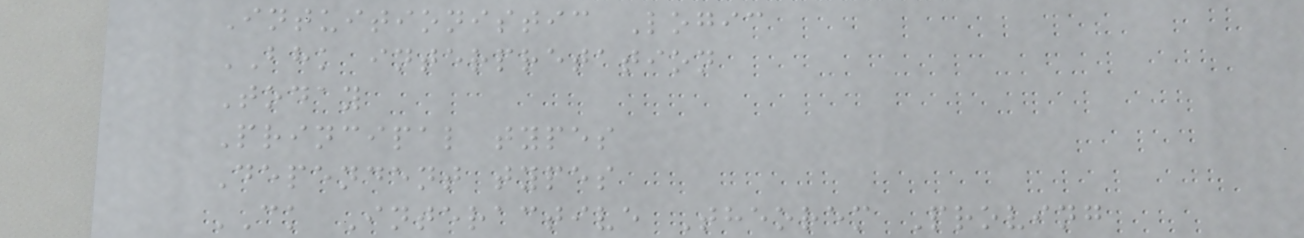Intuitionistic Logic
BHK interpretation
Today
Principal types
Dependent types
CK Interactive Theorem Proving
